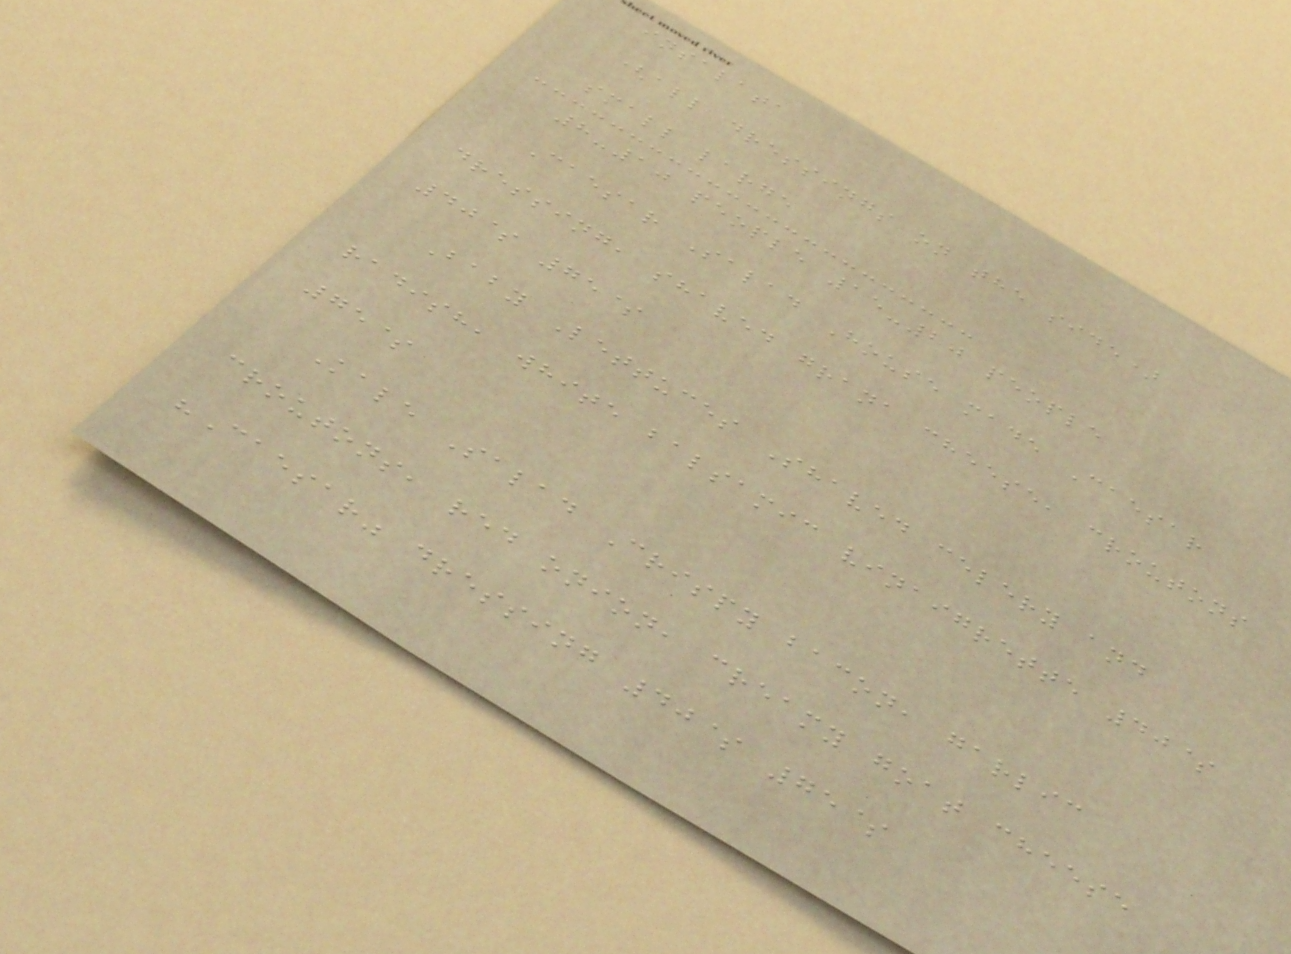insalata
(all dressings on the side)
small large
8-10 people 15-20 people
Caesar Salad House made Caesar
dressing, shaved grana cheese, croutons
40$ 75$
Baby Lettuces Shaved celery and
radish, white balsamic vinaigrette 40$
75$
Kale Salad Crispy bacon, garlic
croutons, red onion, creamy goat cheese
"Caesar" dressing 40$ 75$
